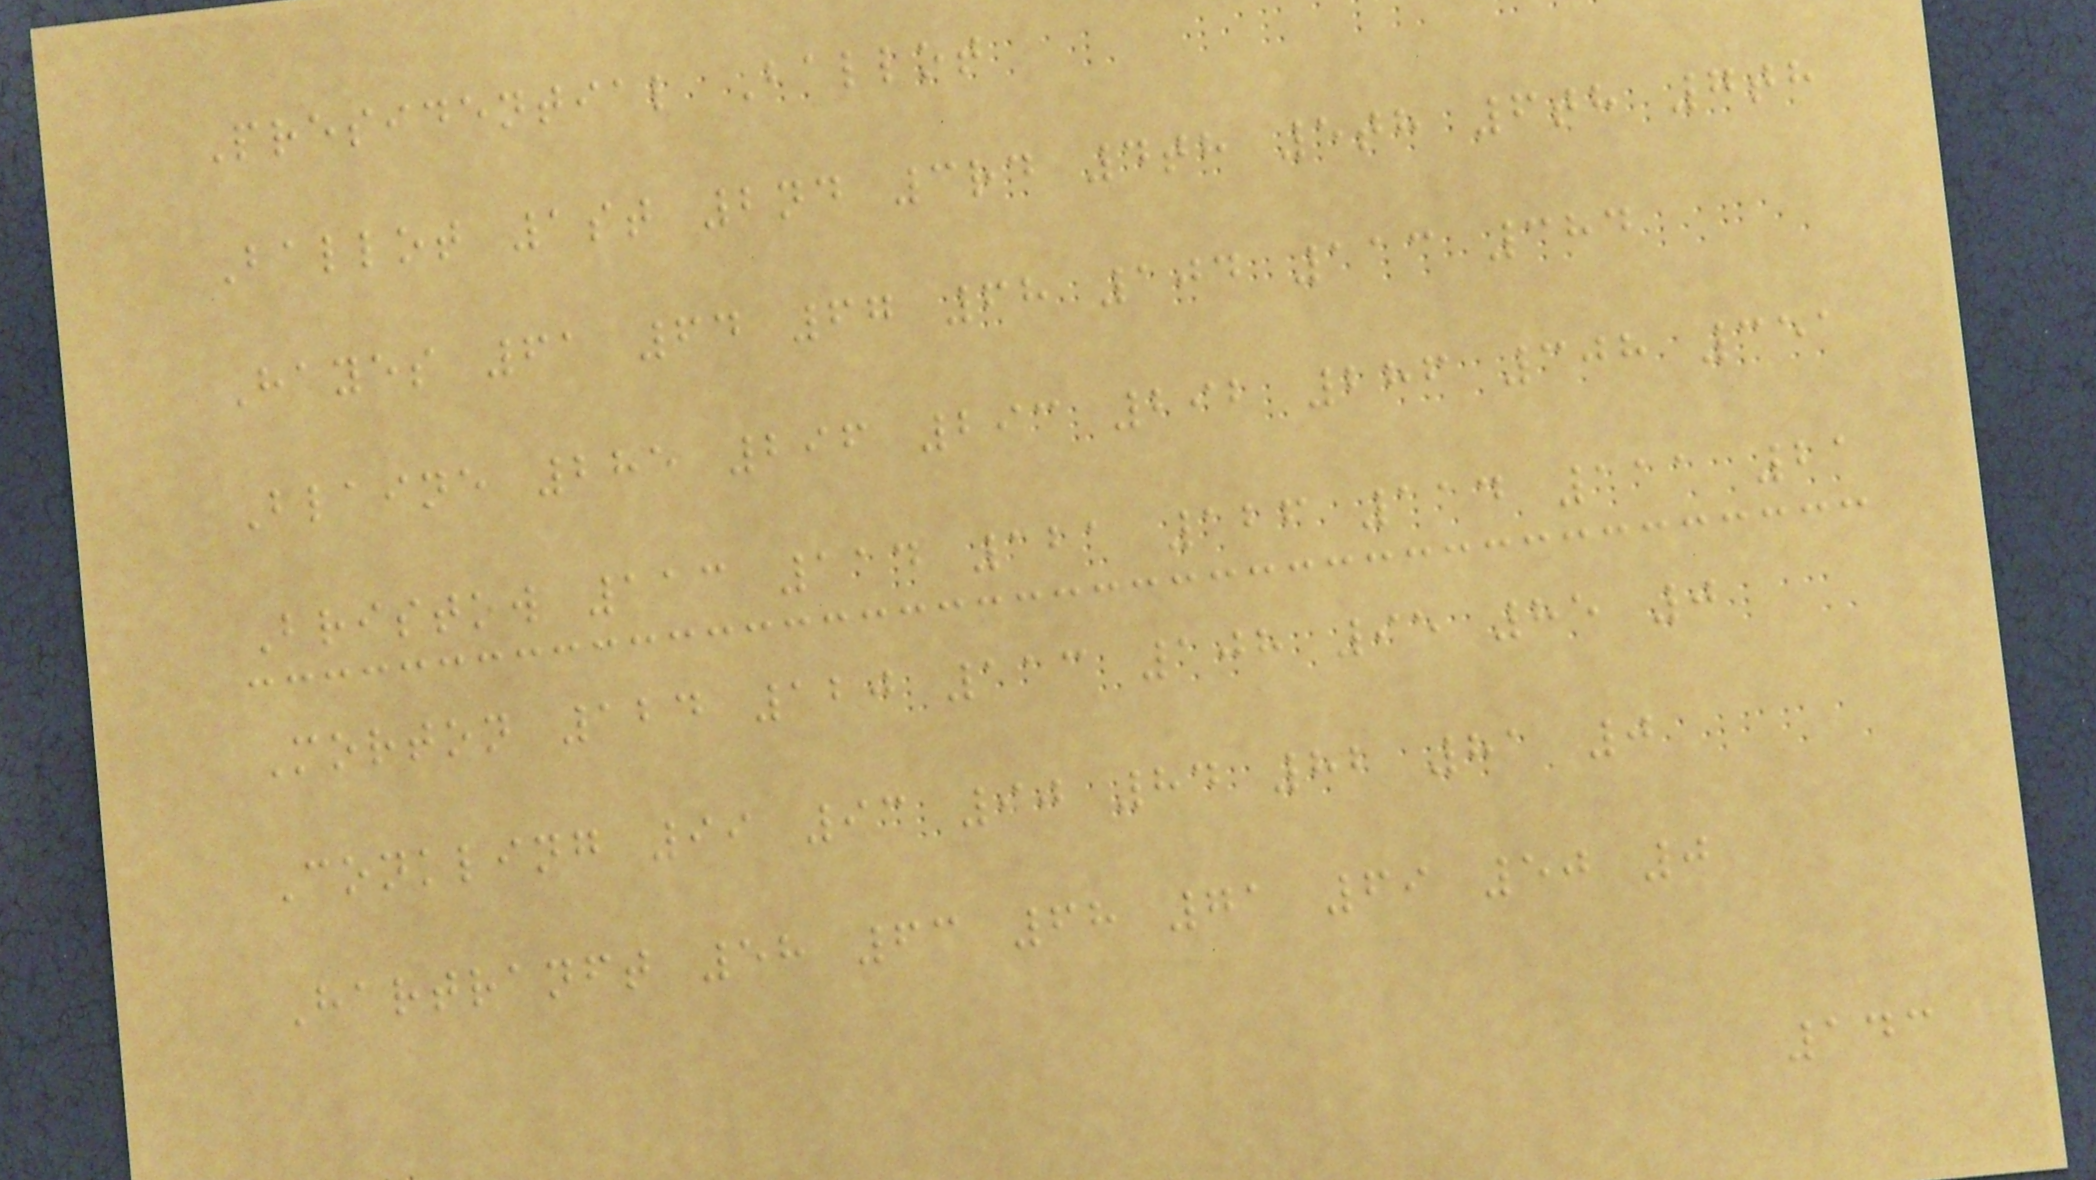Presidential Ballot
Ballot 1st 2nd 3rd 4th 5th 6th 7th
Hayes 61 64 67 68 104 113 384
Blaine 285 296 293 292 286 308 351
Bristow 113 114 121 126 114 111 21
Morton 124 120 113 108 95 85 0
Conkling 99 93 90 84 82 81 0
Hartranft 58 63 68 71 69 50 0
143
